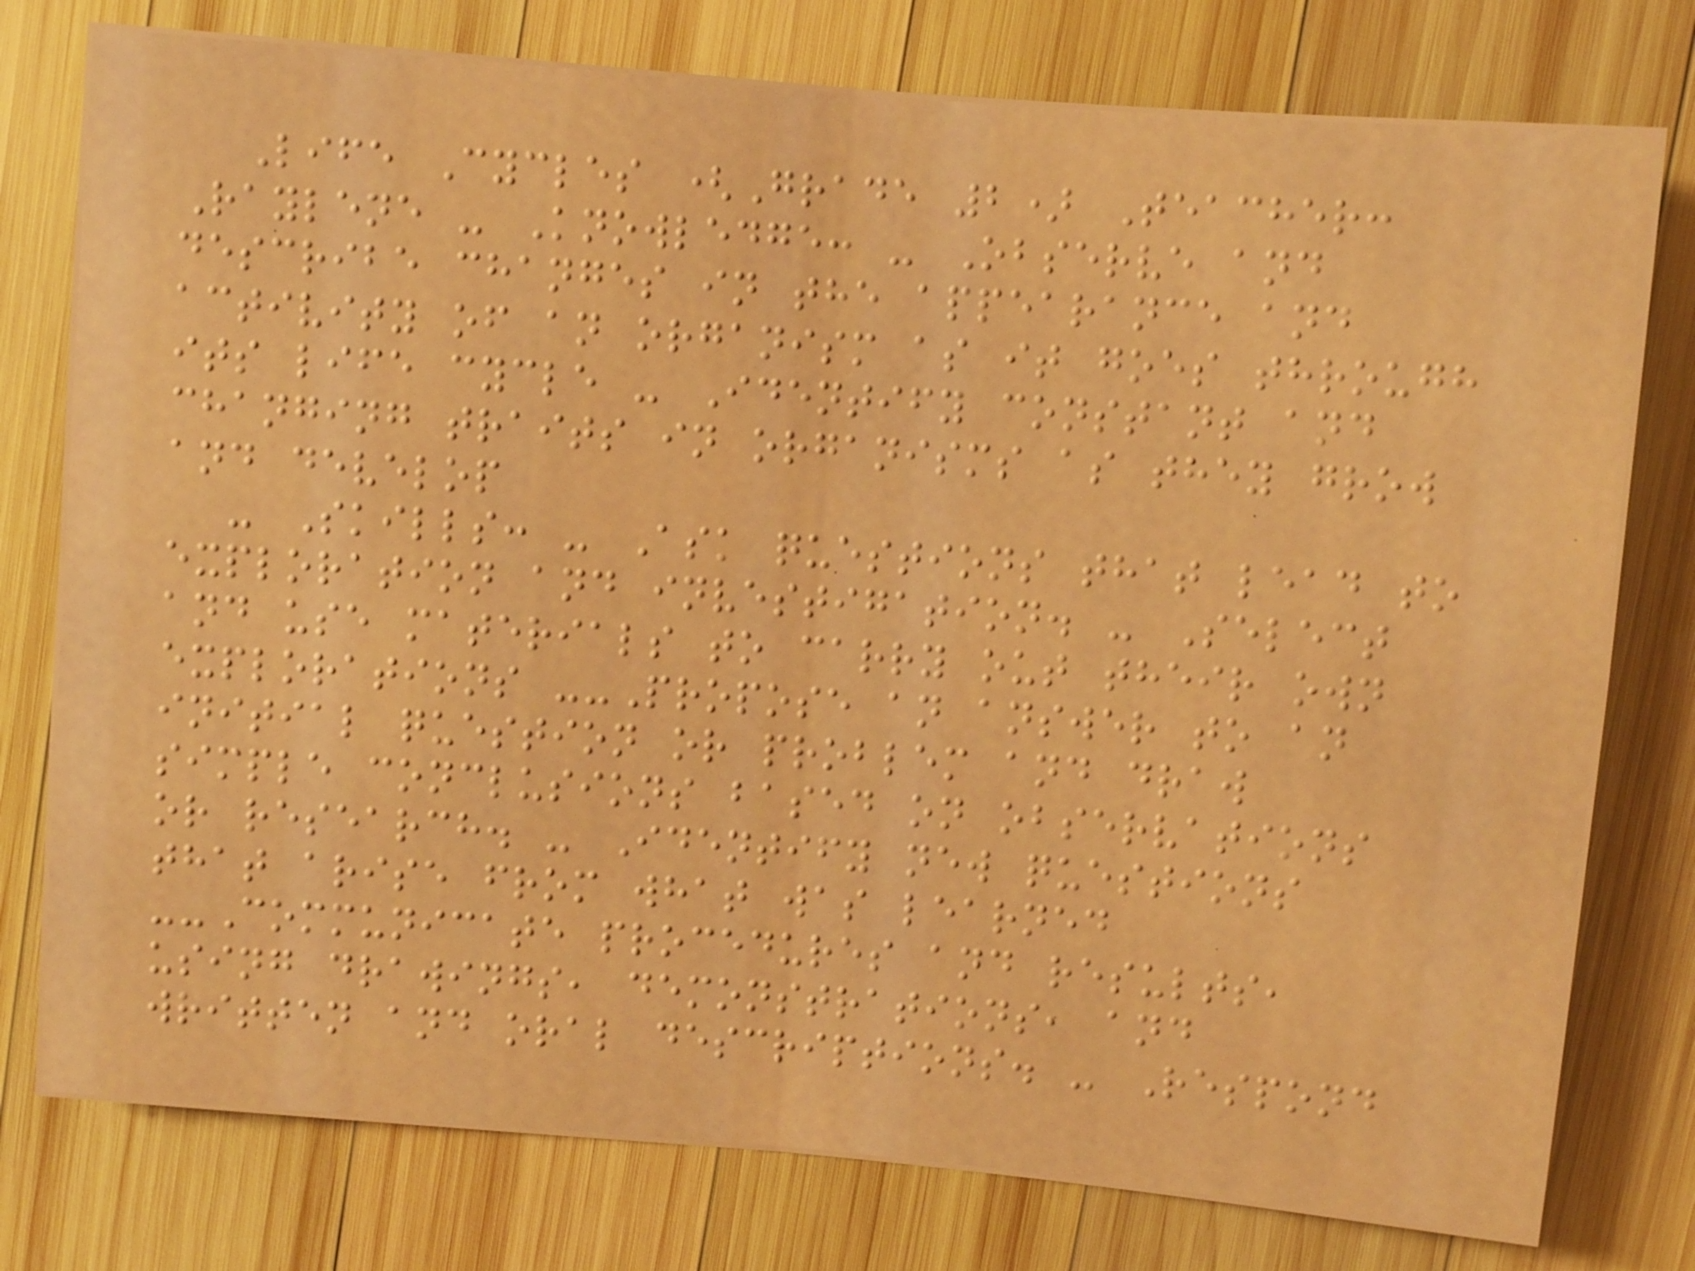Life Cycles (Grade 2) Teacher:
Raylene - Knowledge: - Observe and
describe changes in the appearance and
activity of an organism as it goes through
its life cycle - Identify constant and
changing traits in organisms as they grow
and develop
- Skills: - Ask questions that lead to
exploration and investigation. - Select
and use materials to carry out their own
explorations --Propose an answer to an
initial question or problem and draw
simple conclusions based on observations
or research. - Identify new questions
that arise from what was learned
--Communicate procedures and results,
using drawings, demonstrations, and
written and oral descriptions. - Respond
